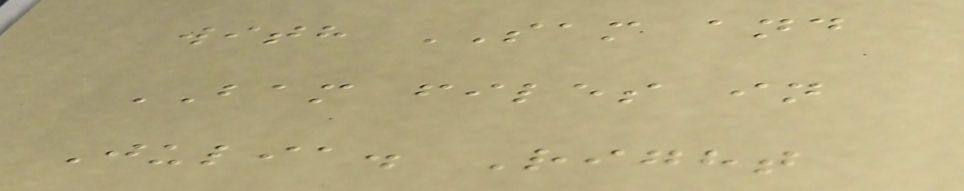with SAM and
BAM files in
Julia. Right
